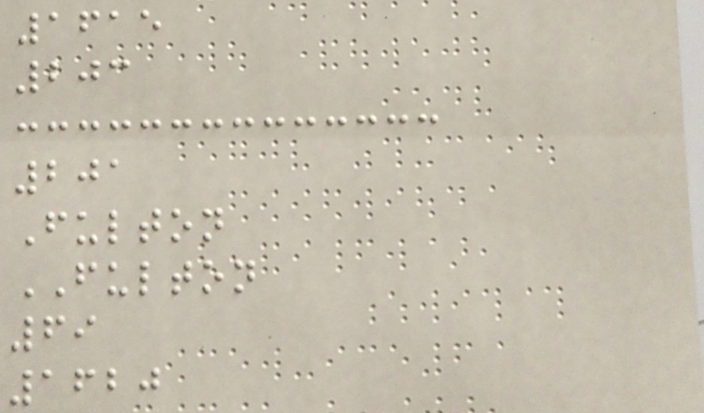1615
203
201
Fulton
FULTON
69
1620
